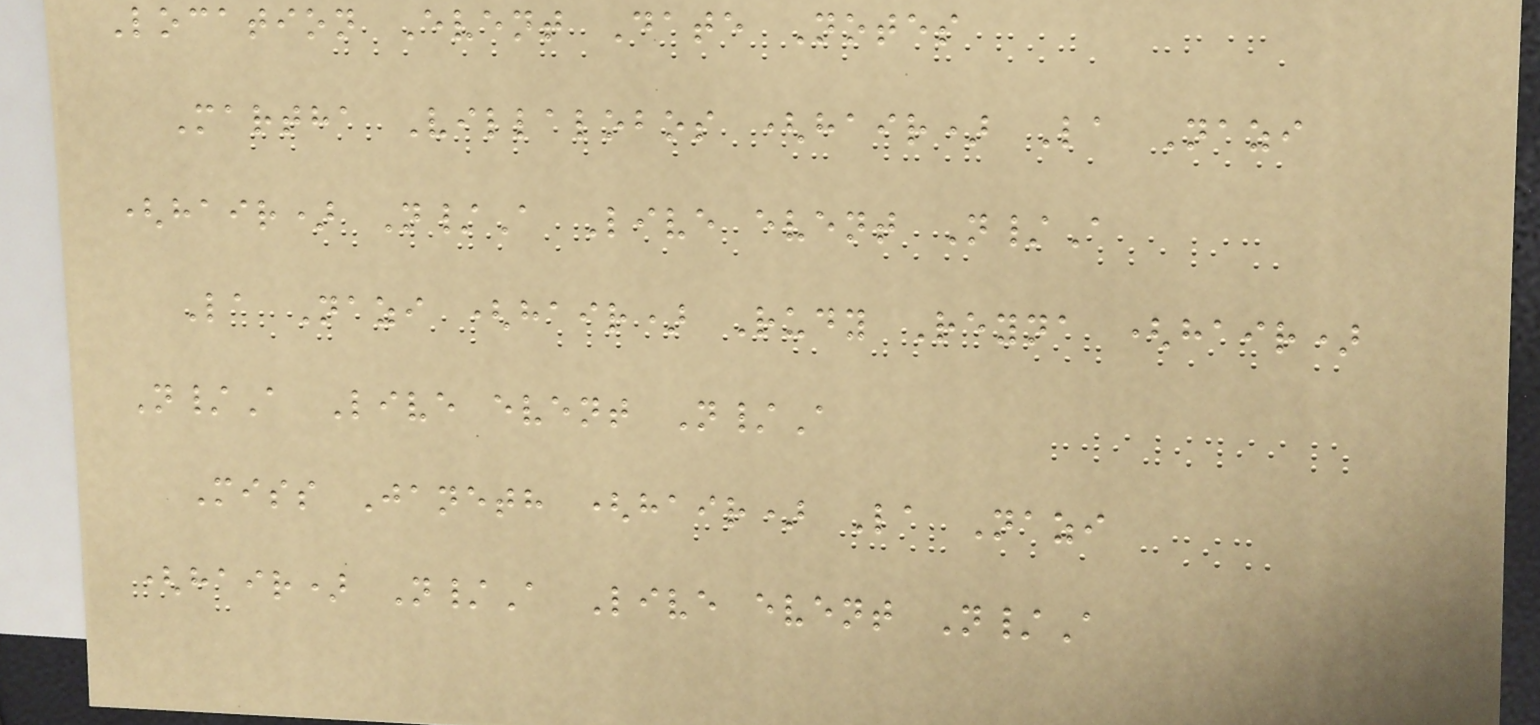Location Event Date Notes
Martha Villalobos (hair) La Nazi
(hair) N/A Live event N/A
La Nazi (hair) Rudy Reyna (hair)
N/A Live event N/A
Miss Janeth (hair) La Nazi
(hair) N/A Live event N/A
